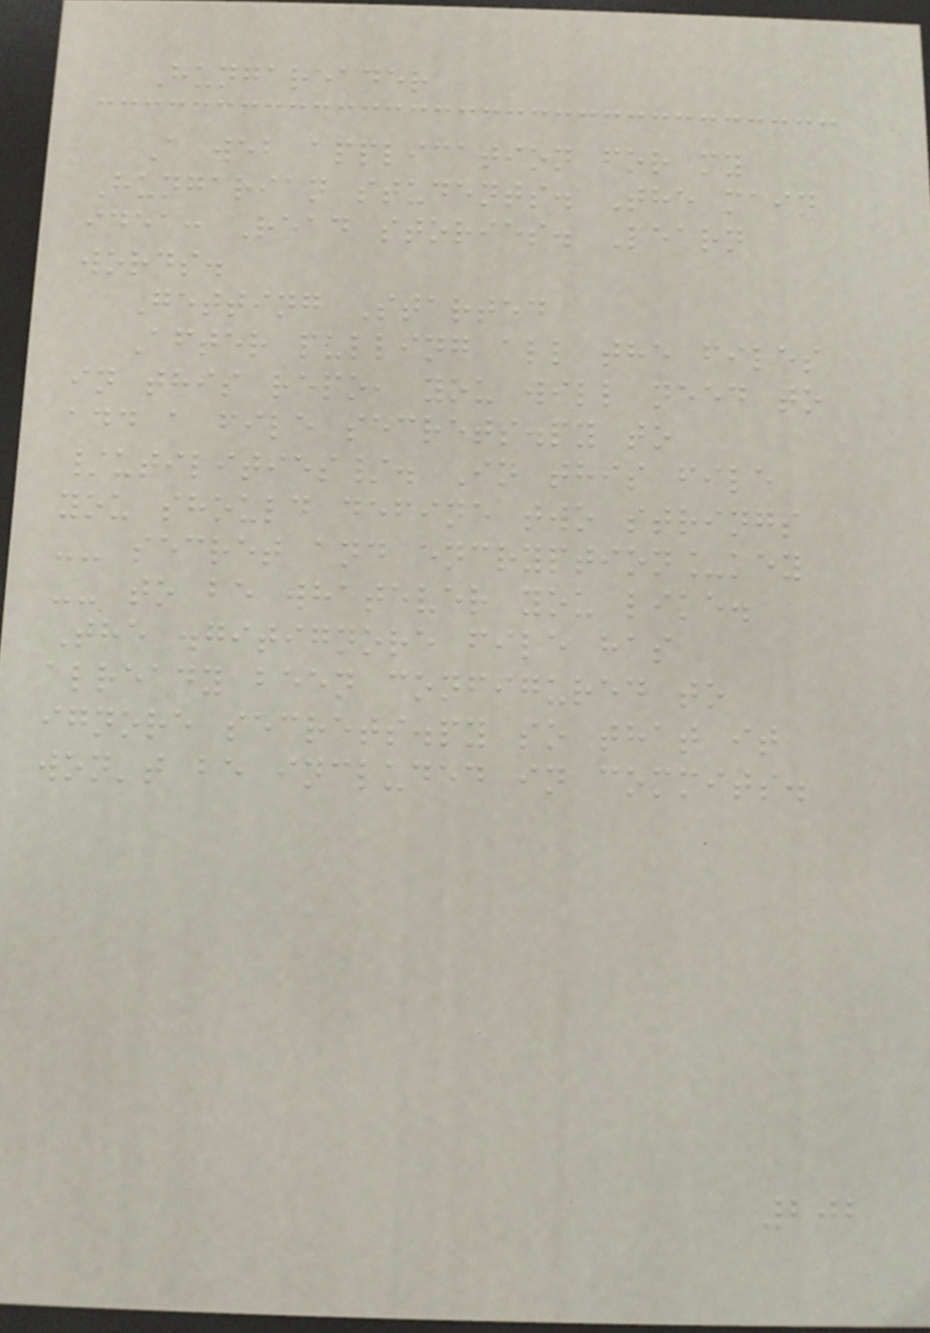Hungareader
A web application for my
Hungarian students. The main
idea: Read stories. Learn
words.
Getting Started
After pulling all the files
in this repo, you will need to
add a file secrets.py to
/utilities/. In this file
you should define two strings
-- secret and encryption_key
-- to be whatever you like.
The .gitignore file has
already been configured to
ignore secrets.py so that it
won't be included in commits.
202
